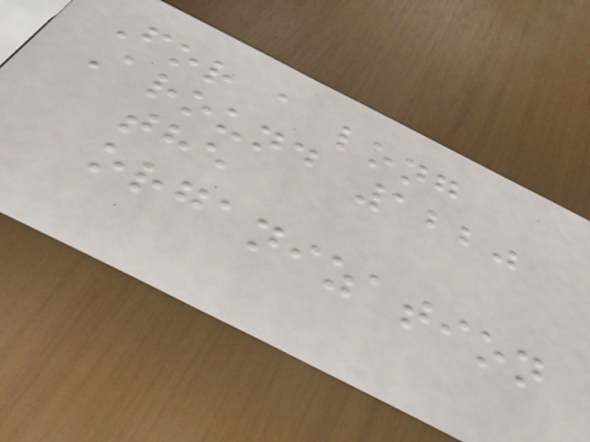For a long
Around 1220
the
organization
